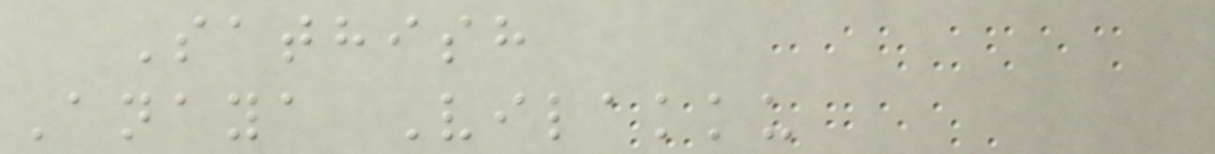Sathish
Anaya Vilakku
